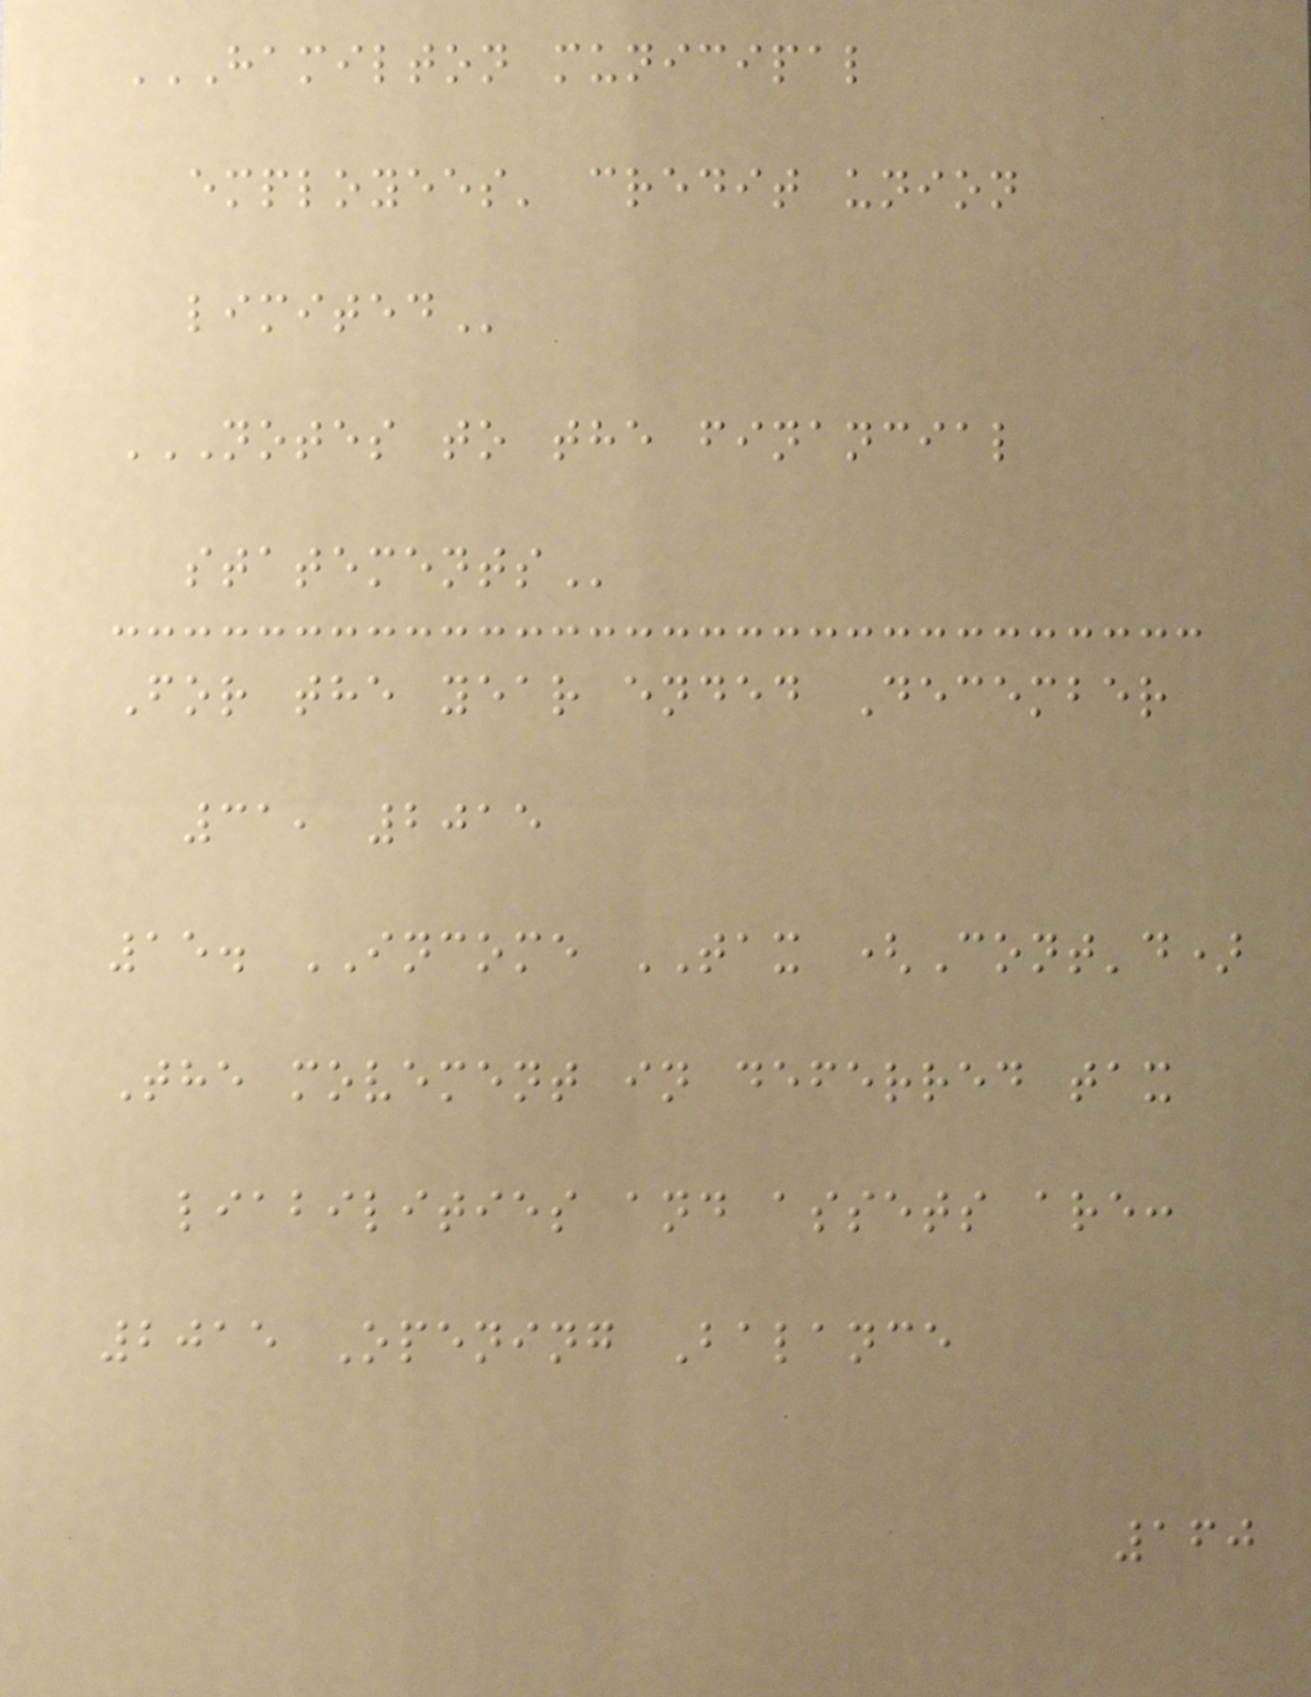HAMILTON MUNICIPAL
EMPLOYEES' CREDIT UNION
LIMITED
NOTES TO THE FINANCIAL
STATEMENTS
For the year ended December
31, 2015
15. INCOME TAX (Cont'd)
The movement in deferred tax
liabilities and assets are:
2015 Opening Balance
160
